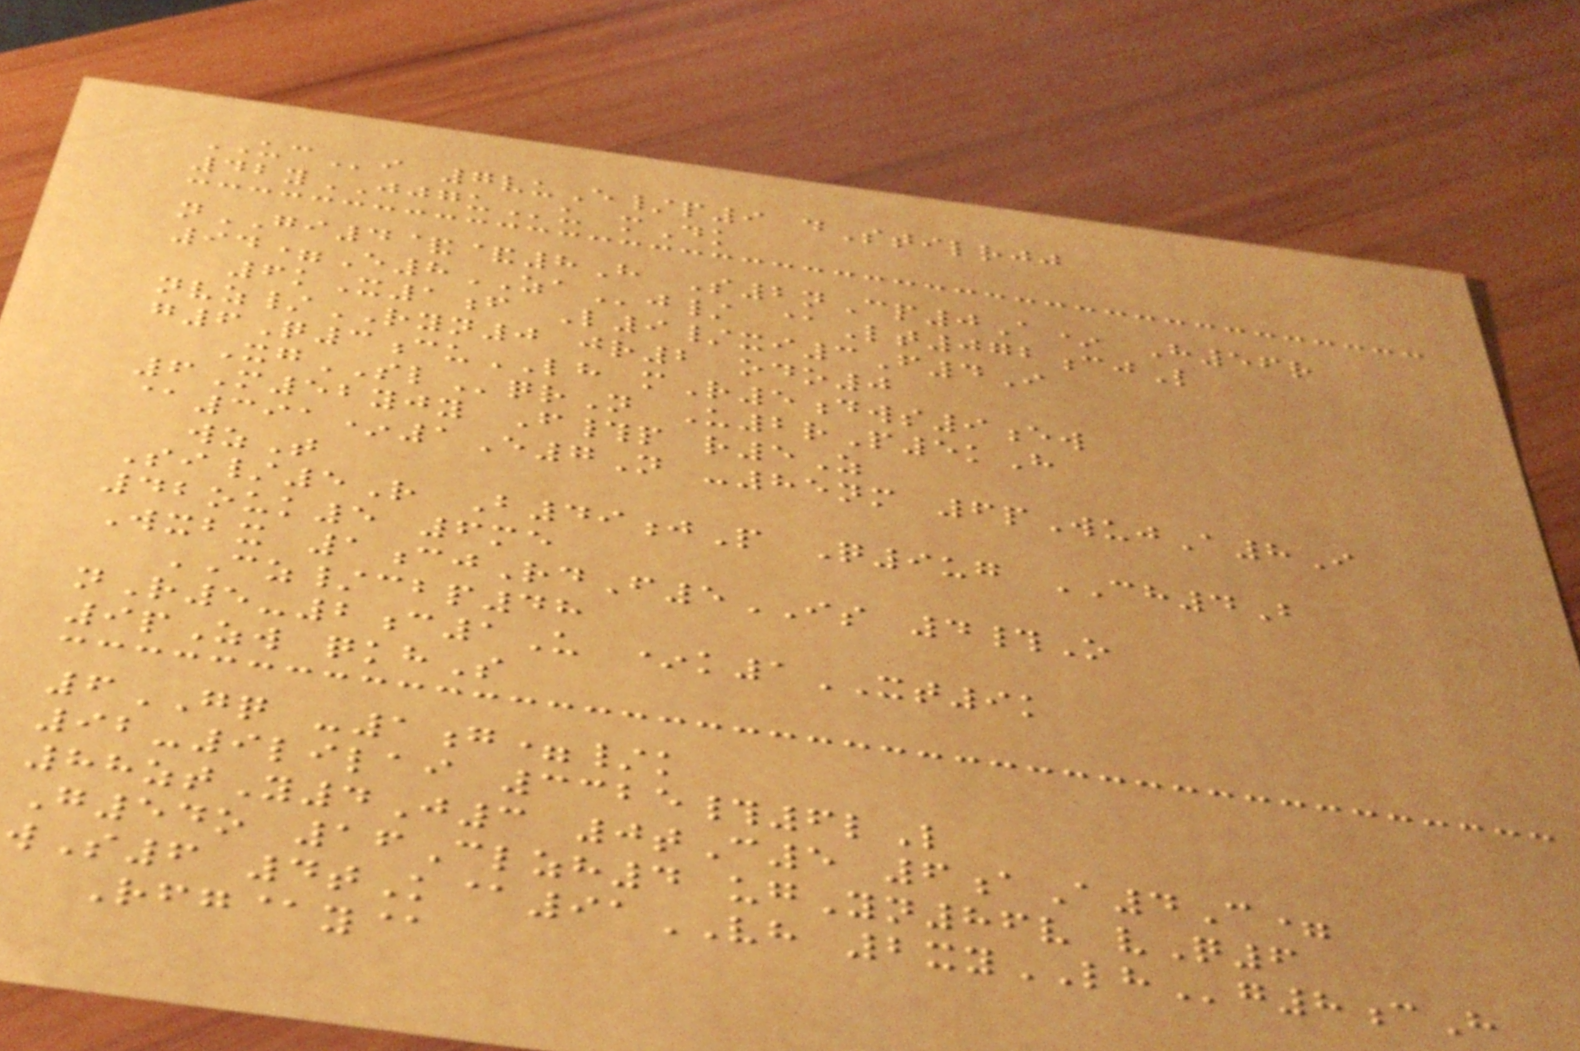UCi 7vuE/p9 dStilrjj
42yJJGUu mDk
nGI4&&8H S2nCp0A* H56r
94=E8ZAj/ @Lt072cjL
6kX1f L9/xi3F4I
nvz/RYN0 jr2 odo0
g6Q3cuLH mR5dws9ew
XgSLqrN U2rP5kH
6M52yjy F#p r5Z
@391*1E7N -85nm 6pWujA8I
wzT
Si/5R B49jP Q9ug CH4B
42ouk5 6me
Wxbx 1cjRdF5IS 4#O
CZ/cbp48
nR5-2c1U *k1XT9k
9pZw qkhS
6GQ -1g=/k
92-9lilai 3325#6lL
88ztY4J3 0tC5 6aA4C=
G54o 16Clzh4 ugYn86v vQ6
wS6 4tK@91VH 2xyLHg8cH
Rfg@y@
